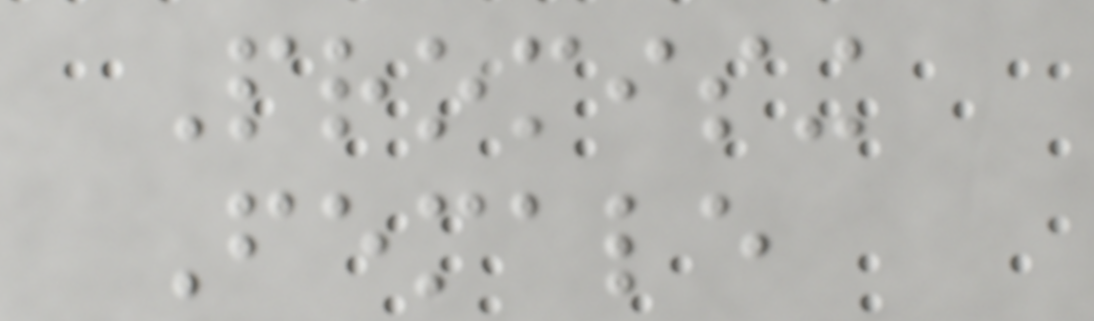Promising
Female
